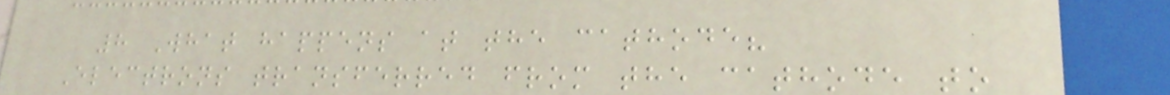8 What happens at the cathode?
Electrons transferred from the cathode to
